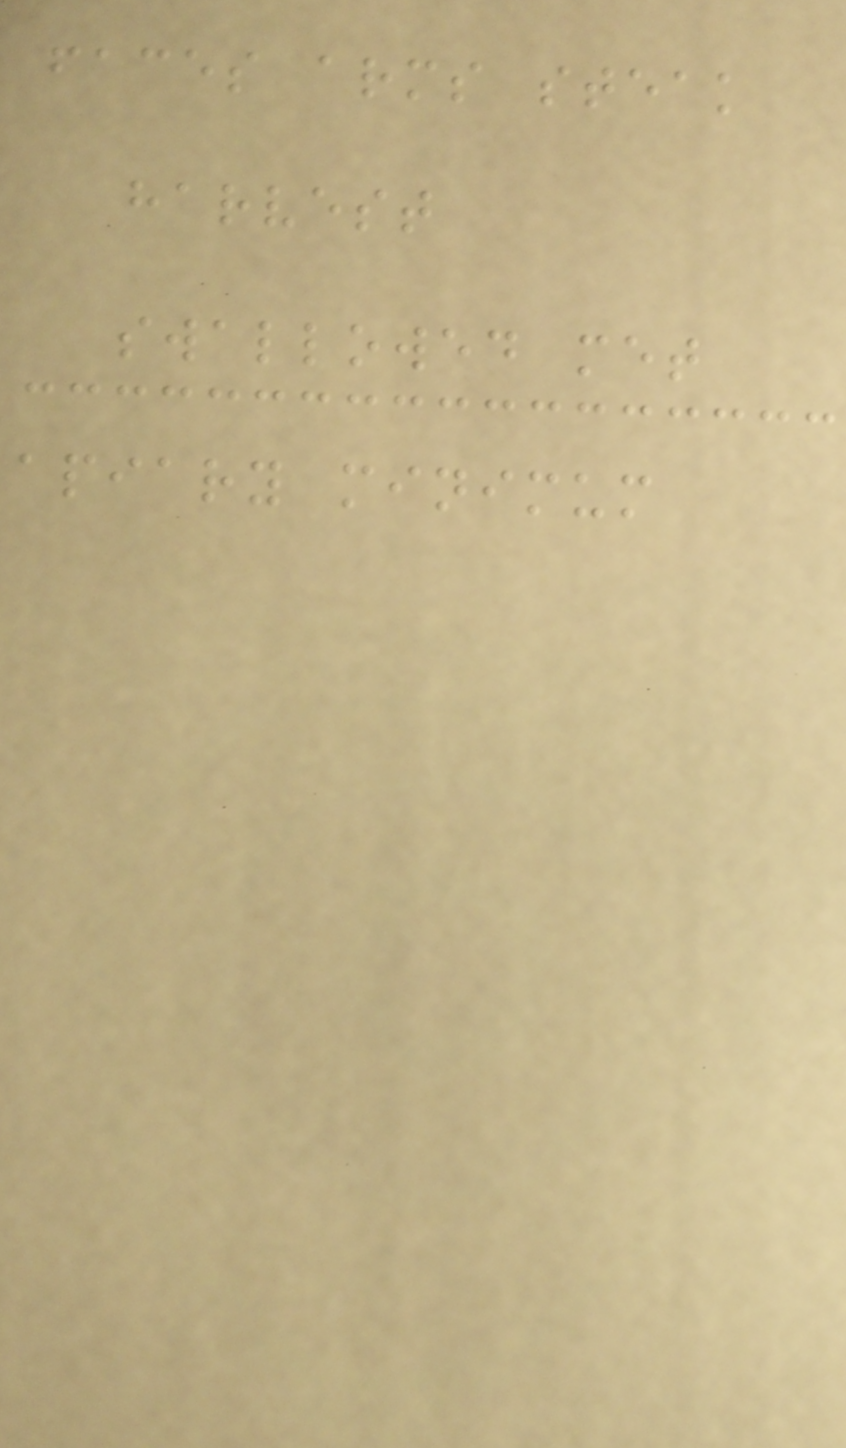faces arms steak
harvest
swallowed met
apiary minimum
